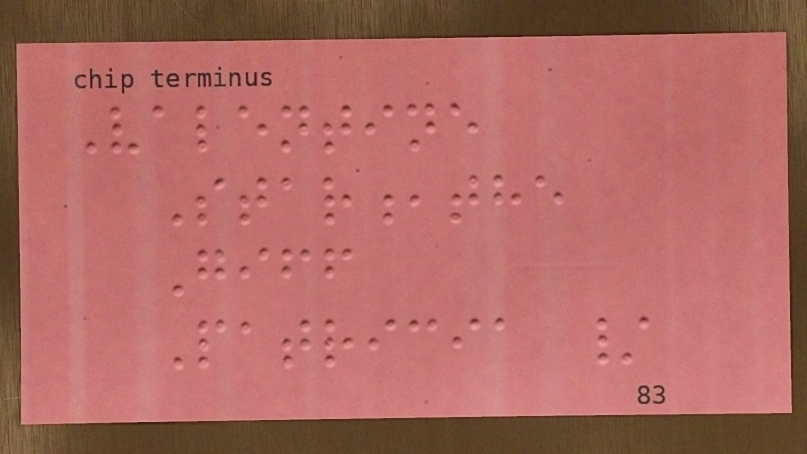Valentine
Star,the
Giff
Patricia /
